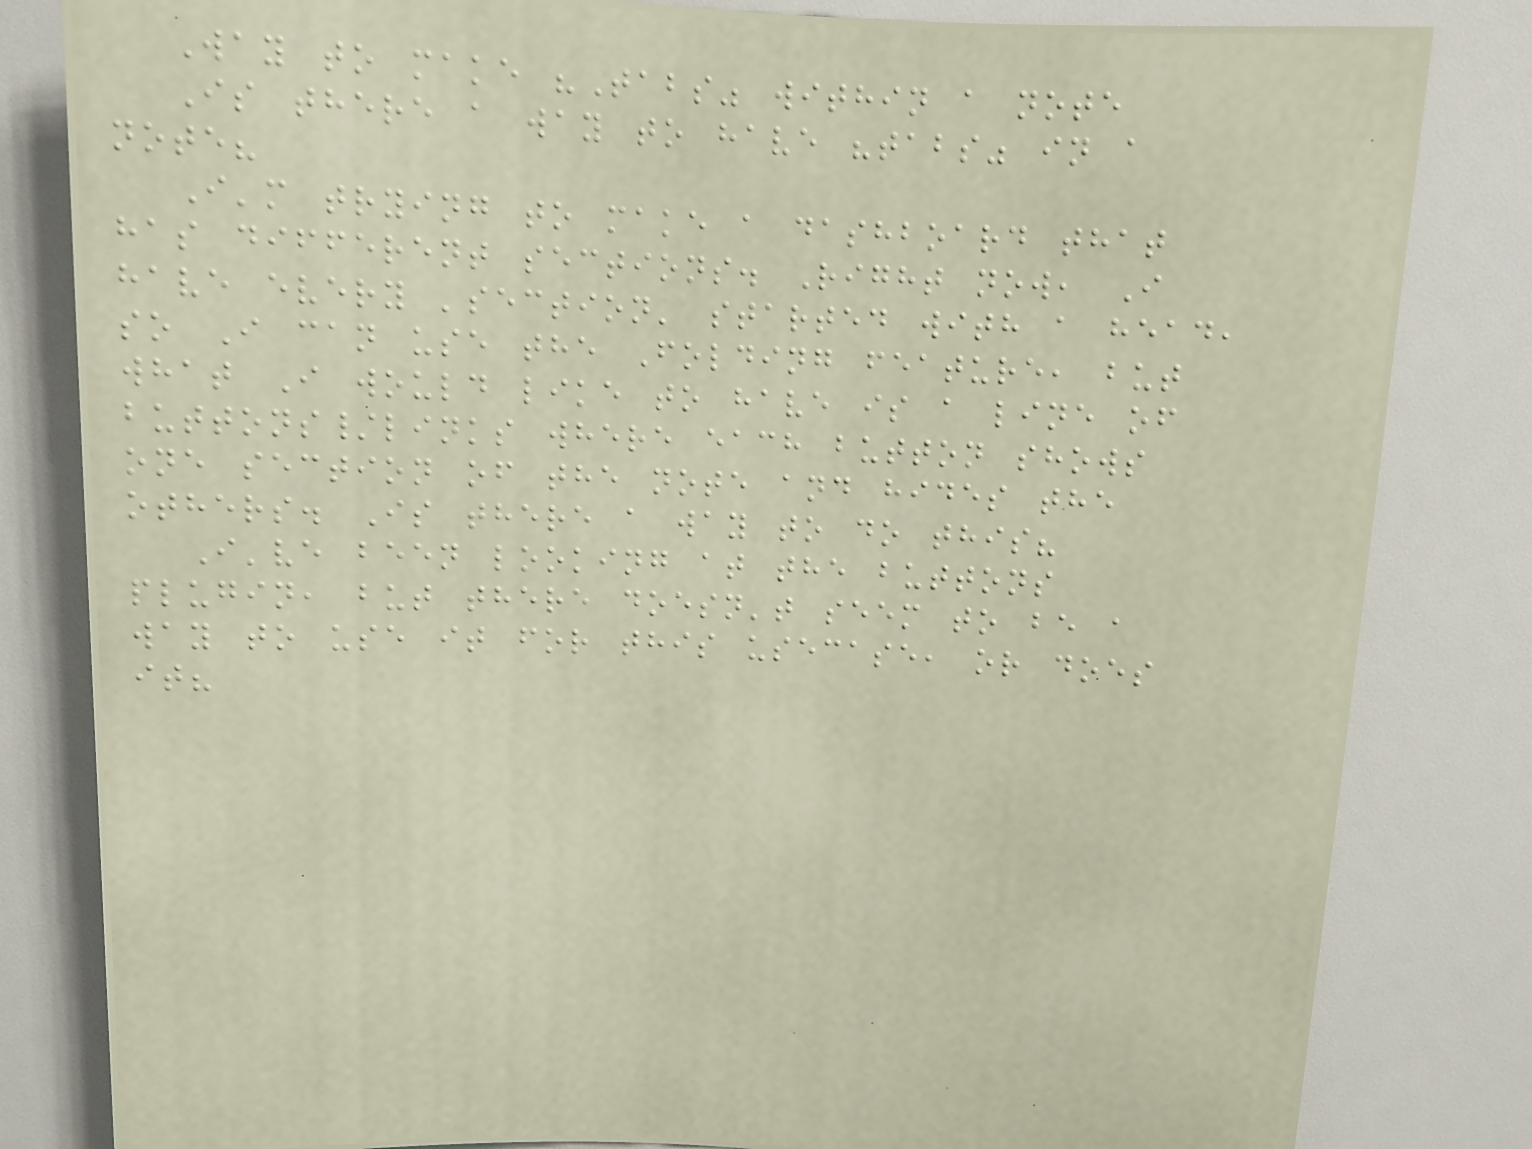Way to make "Tabs" within a note
Is there a way to have "tabs" in a
note?
I'm trying to make a dashboard that
has different sections. Right now, I
have every 'section' started with a head,
so I can use the Folding feature, but
what I would like to have is a line of
buttons/links where each button shows
one section of the note and hides the
others. Is there a way to do this?
I've been looking at the buttons
plugin, but there doesn't seem to be a
way to use it for this usecase, or does
it?
